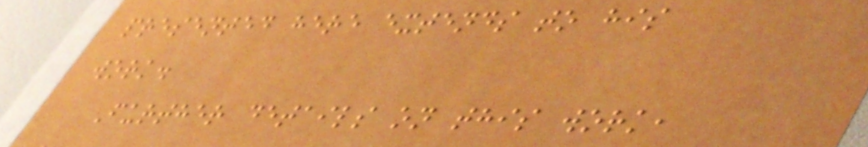presented here extends to his
work.
Further details on this work,
